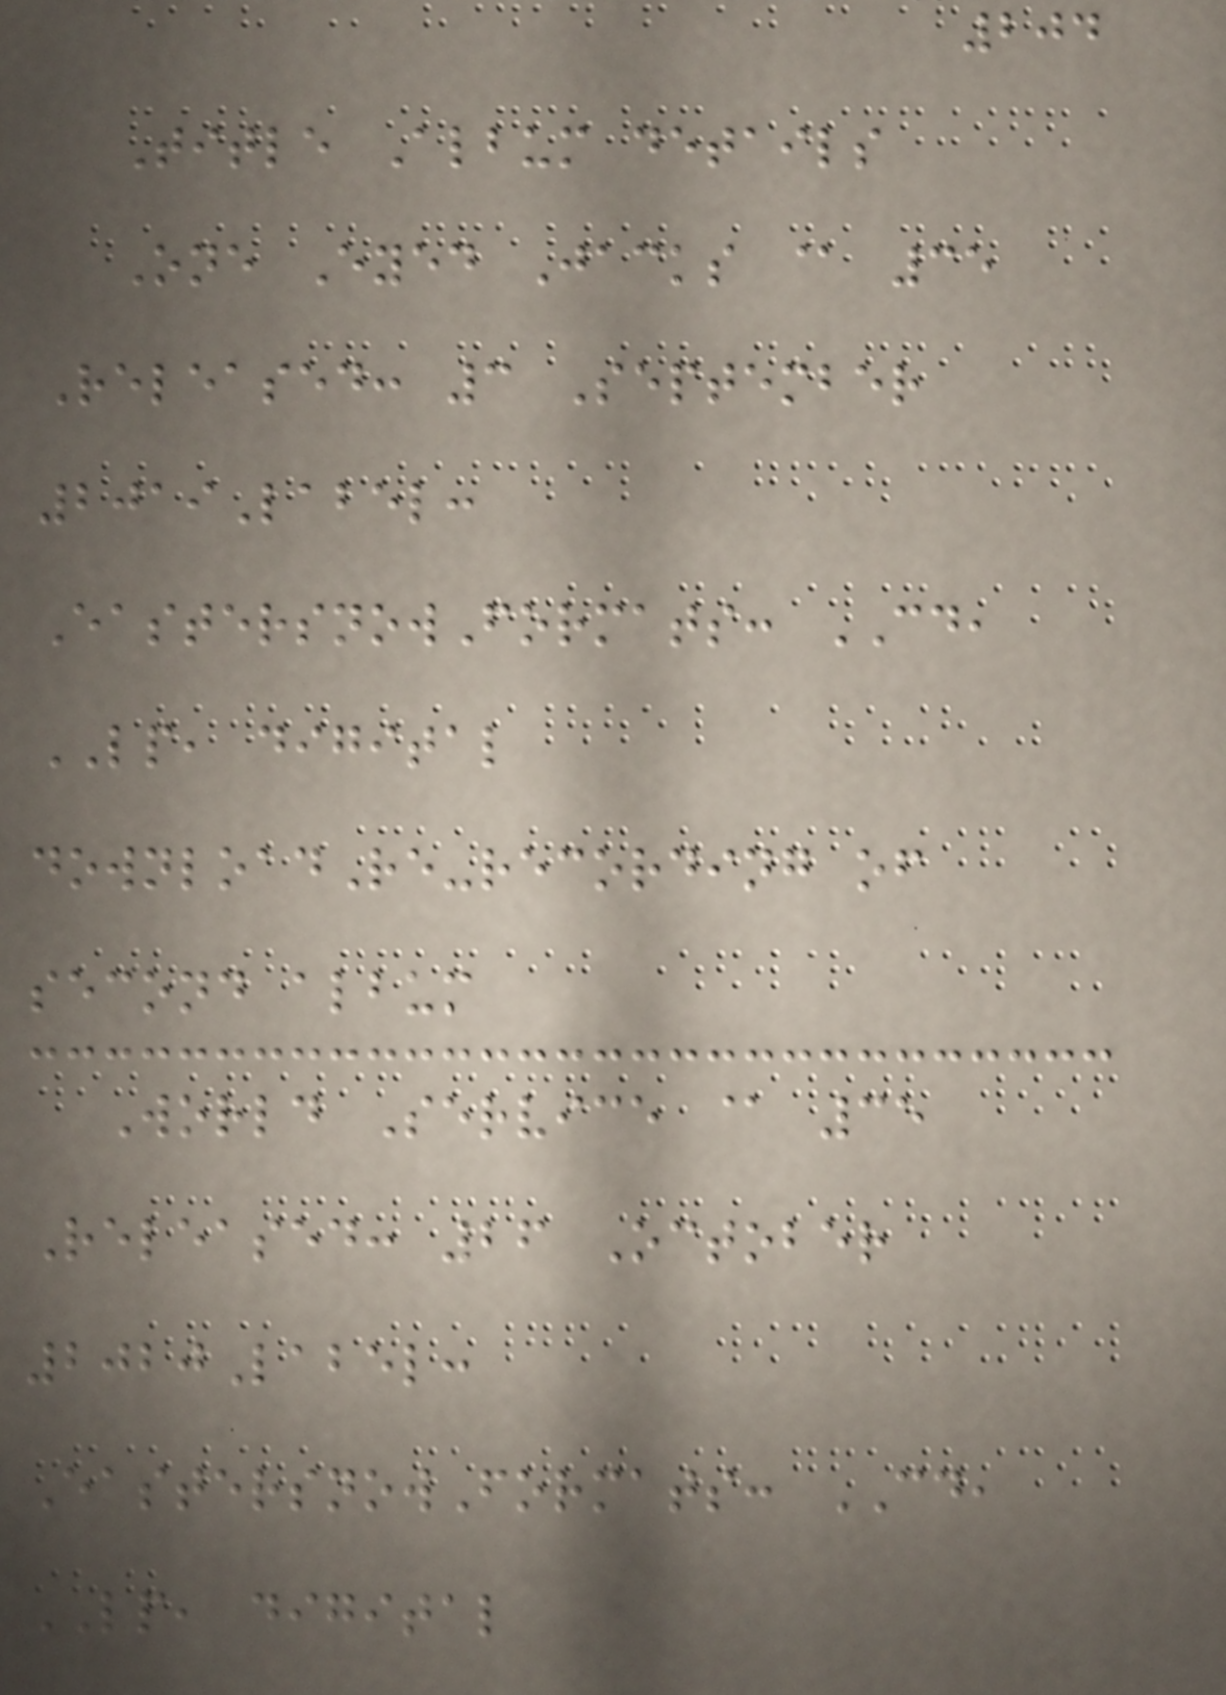204
Title Album details
One Eyed Jacks @ 35
Released: 3 September
2019Label:
EastersnowFormats: CD,
LP, digital
downloadRe-recording of
second album
World Service @ 35
Released: 26 October
2020Label:
EastersnowFormats: CD,
LP, digital
